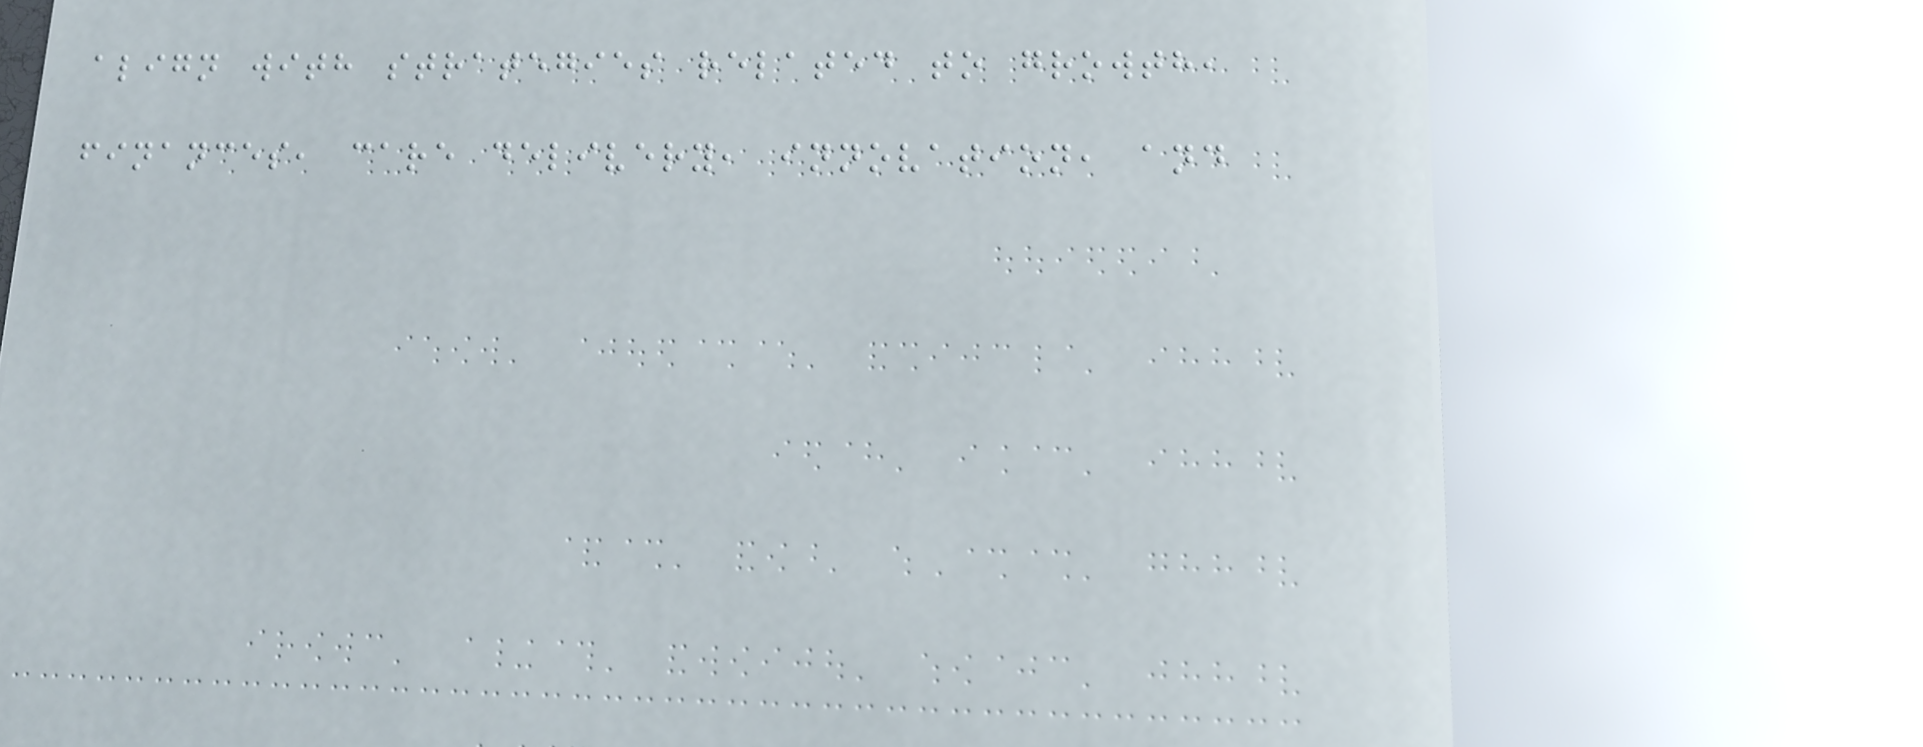align with strategies related to growth,
finances, care delivery, innovation, and
